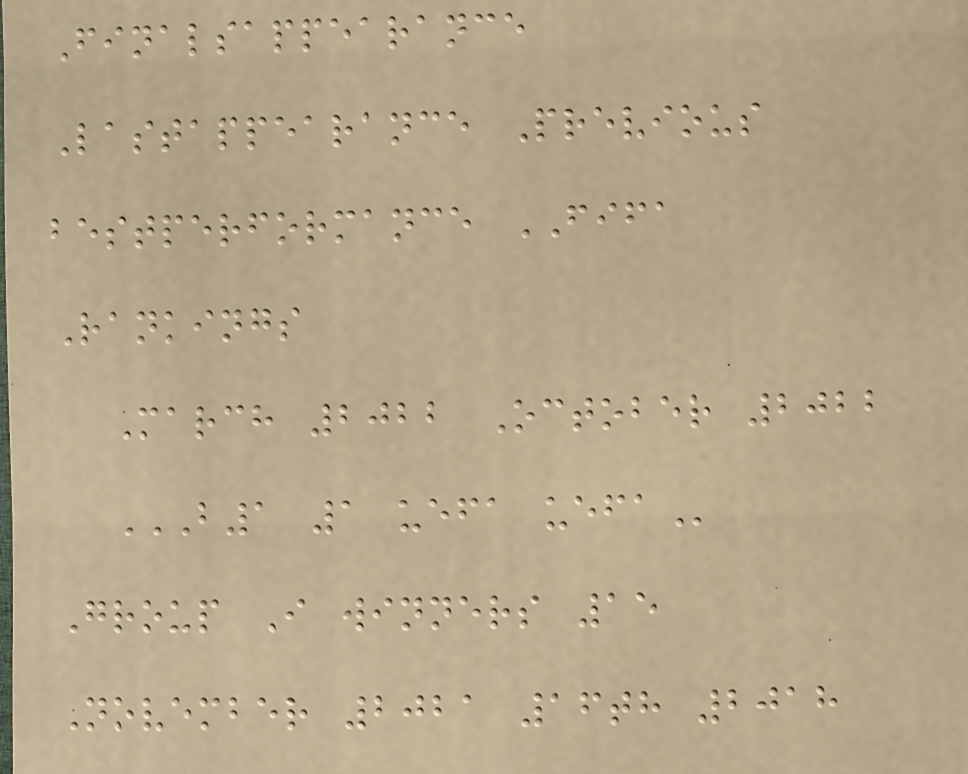Finalsappearance
Lastappearance Previous
bestperformance FIFA
Rankings
March 2022 October 2022
B1 1 UEFA UEFA
Group I winners 15
November 2021 16th 2018
